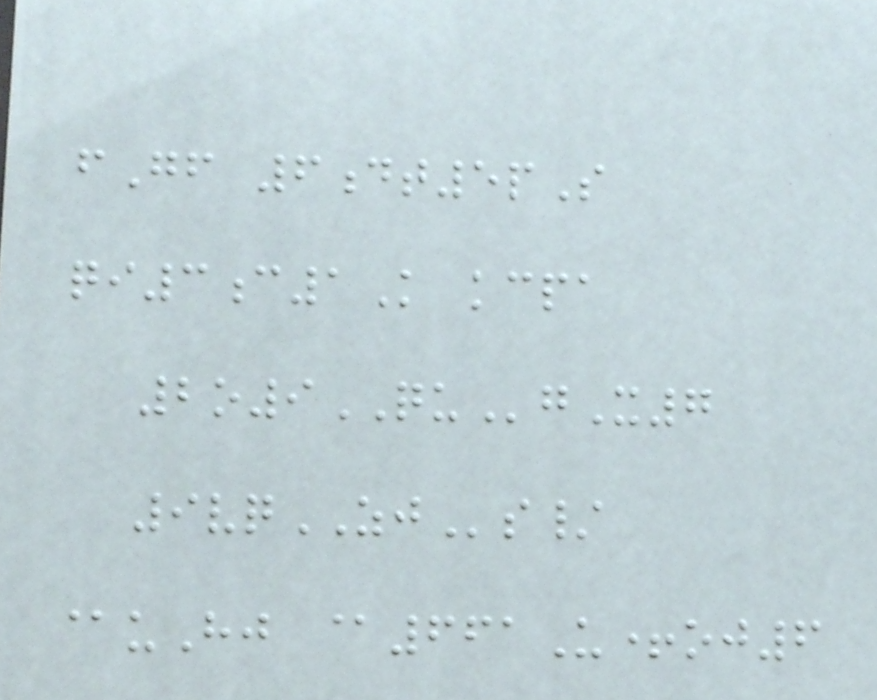fGf 6dt5pS
qi3c1K kcpa
2o9QUgX7
9vqZJs/
@uHj @661U+oj6
